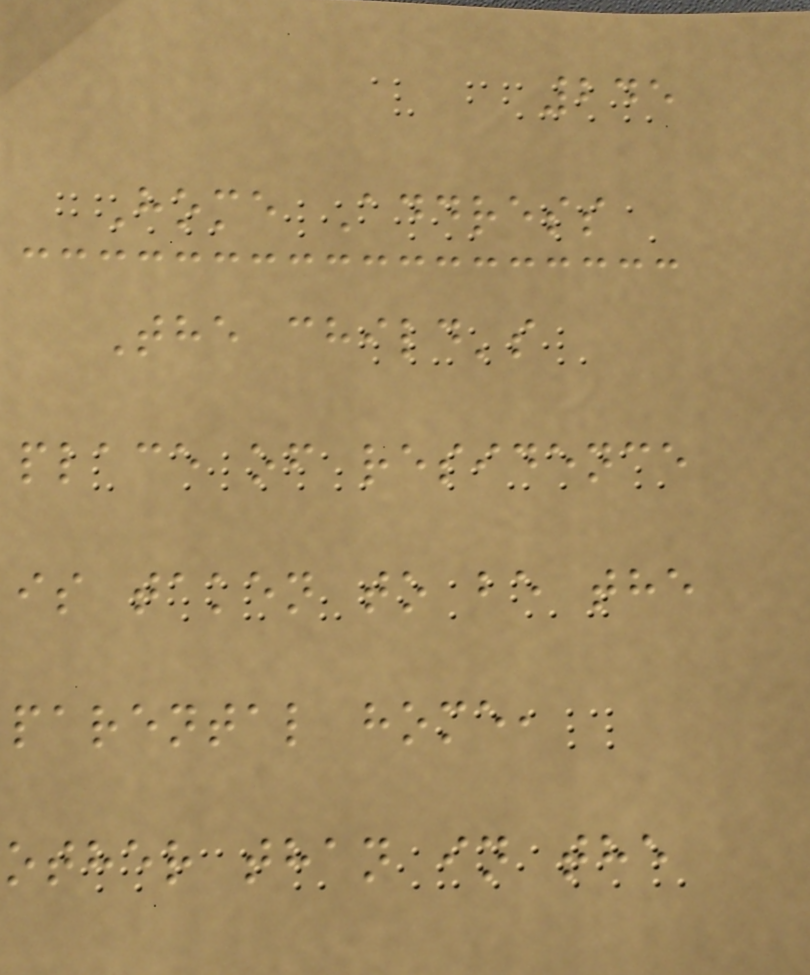245
Home Address
The child's
place of residence
is taken to be the
parental home,
other than in the
